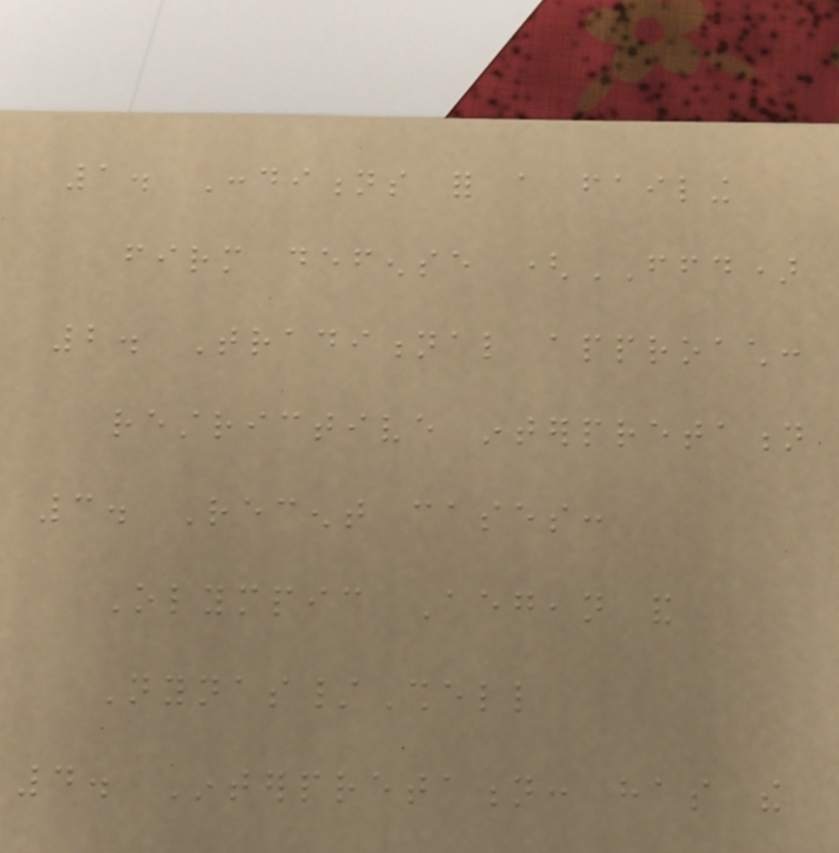1. Conditions for a failing
firm defense (FFD)
2. Traditional approach:
restrictive interpretation
3. Recent cases:
Olympic Aegean and
Nynas/Shell
4. Interpretation: has the
